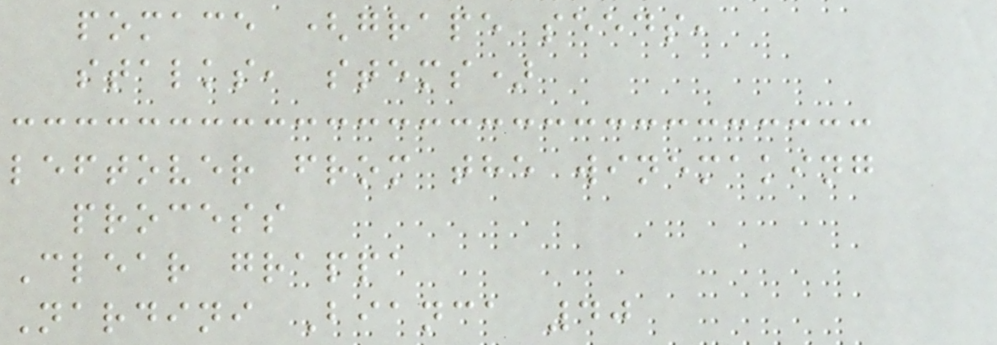pomace (grape seeds,
stalks, stems)
leftover from the winemaking
process
Clear grappa
Nardini Bianca 40
